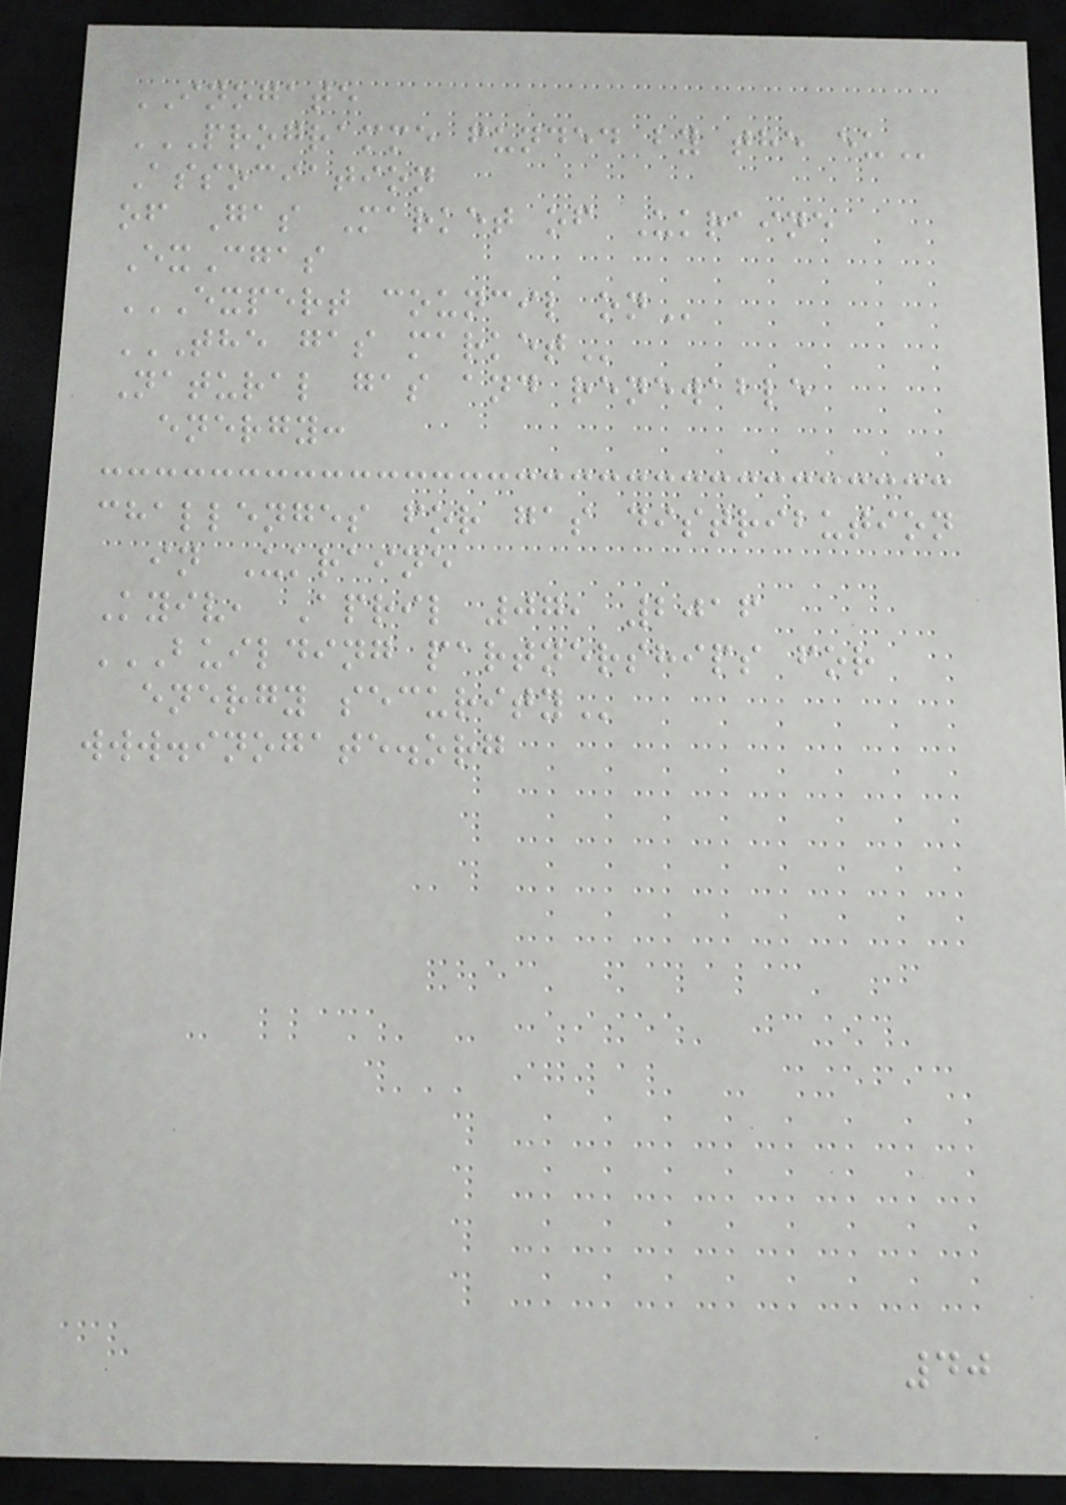INOGATE
PROGRAMME FUNDED BY THE EU
Association
of Gas Market of Ukraine
ExCgas
EXPERT COUNCIL ON
THE GAS MARKET
Natural gas and renewable
energy:
challenges for gas distribution
in Ukraine
Kyiv, April 07, 2016
BUILDING PARTNERSHIPS FOR
ENERGY SECURITY
www.inogate.org
40
